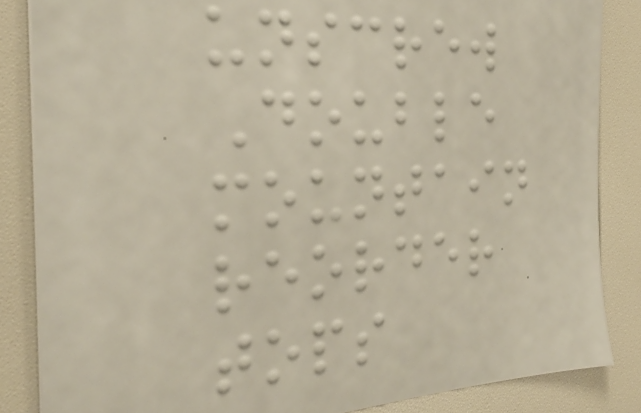unscrew
Double
mountain
reorder
tops
